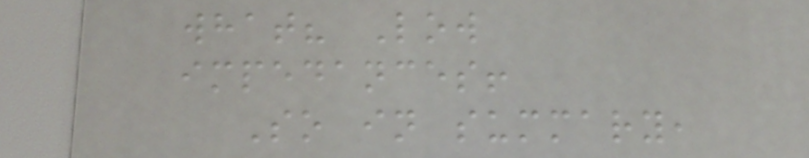what? Low
impedances!
So in summary,
